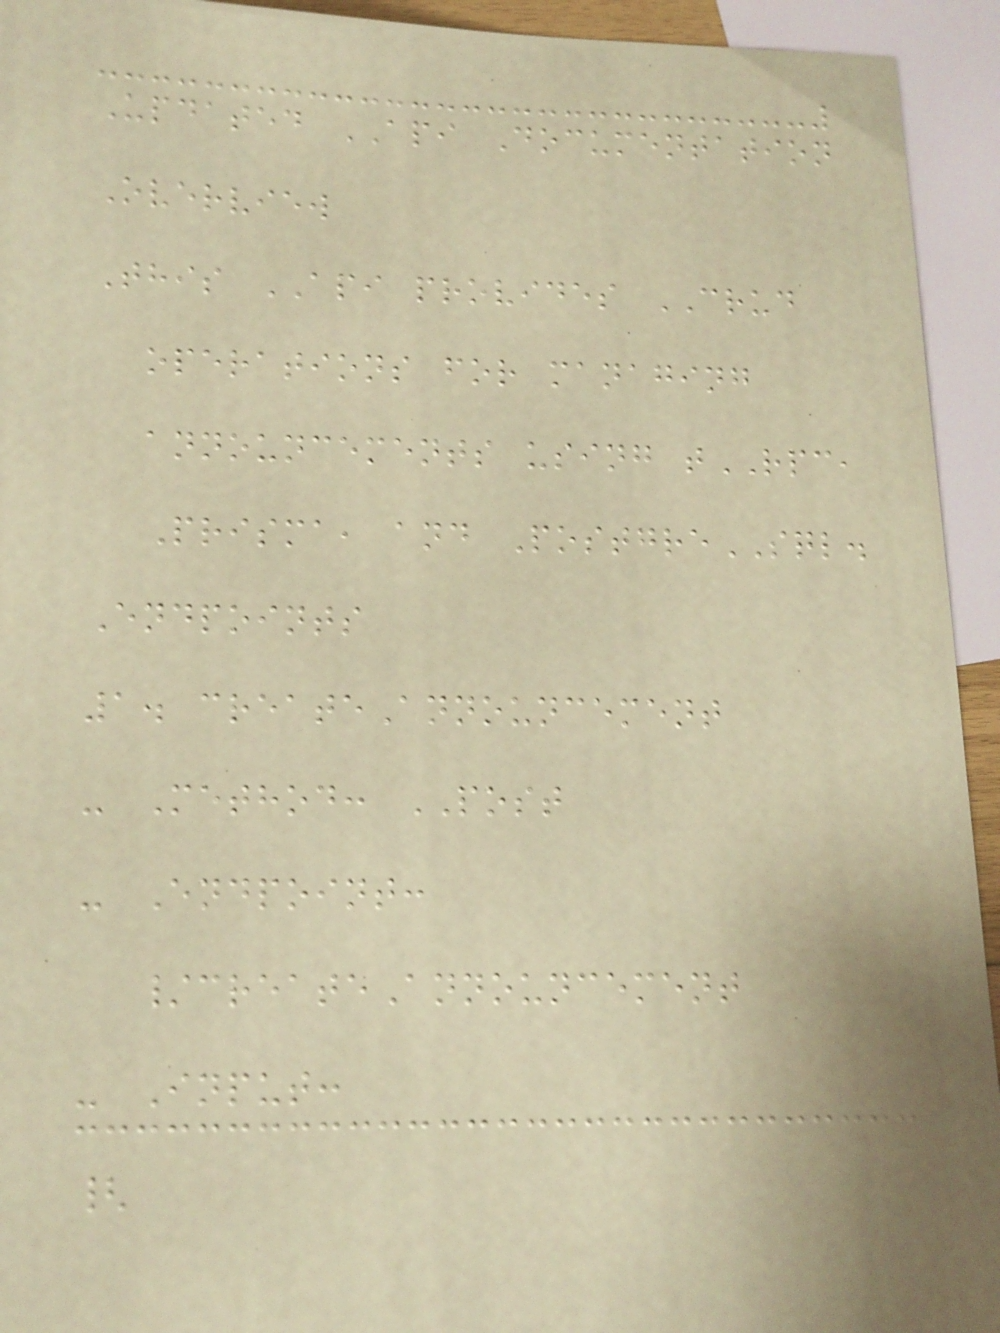Updated API Documentation
Overview
This API provides CRUD
operations for managing
announcements using tRPC,
Prisma, and PostgreSQL.
Endpoints
1. createAnnouncement
- Method: POST
- Endpoint:
/createAnnouncement
- Input:
{
